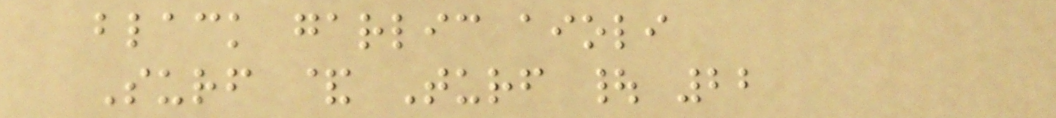black garlic aioli
Surf & Turf | 22
